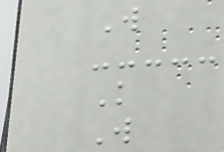W
K
W
